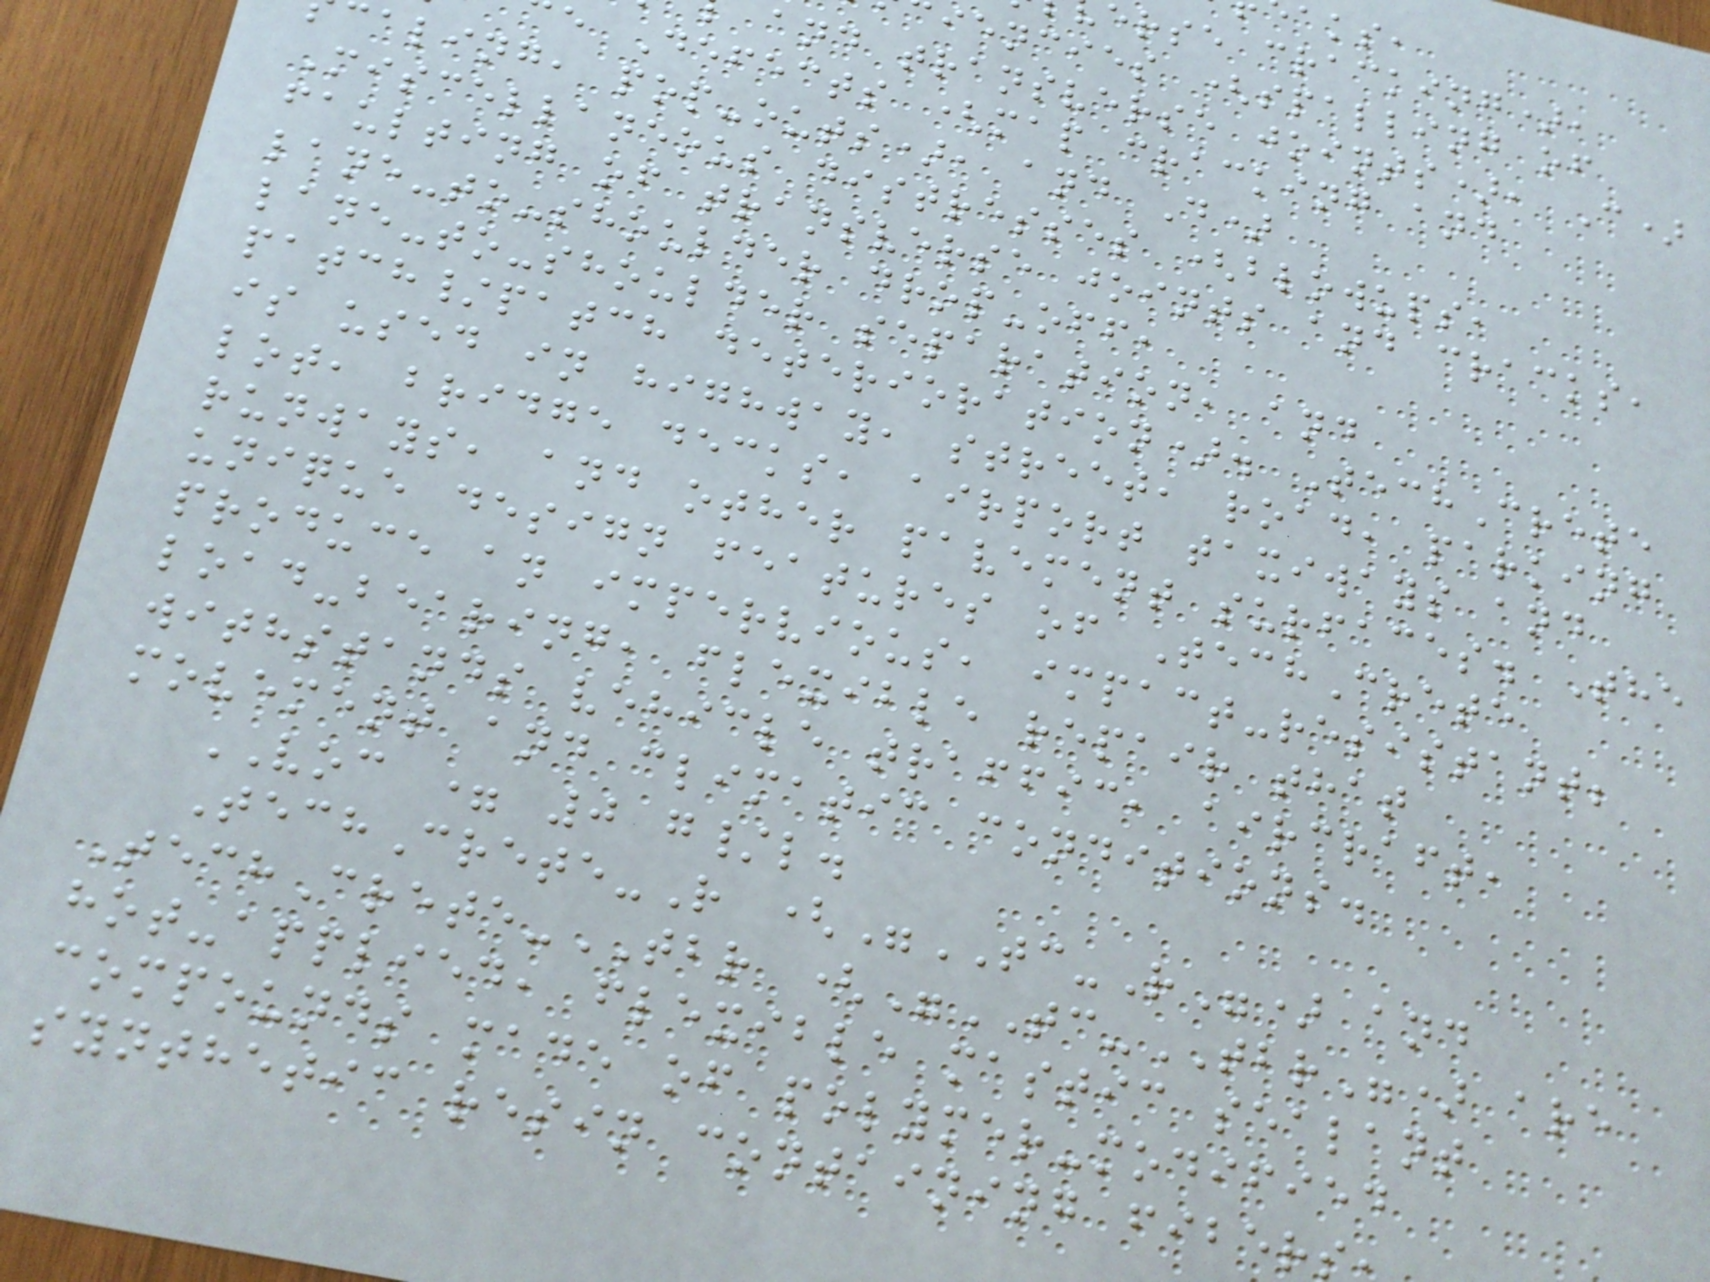erse cracking),
iencies (spalling of
and transverse joints), C)
e Defects (map cracking and
aling, pop-outs), and D)
Miscellaneous distresses (blowups,
faulting of transverse joints and cracks,
lane-to-shoulder drop-off,
lane-to-shoulder separation, and
patch/patch deterioration). TechCrete
is used in highway, street, road, parking
lot, bridge decks, airport taxiways and
runways, and other pavement surfaces. The
unique design features of TechCrete
produce an impervious, impact-resistant;
load-bearing, flexible repair that
withstands vehicle traffic, aircraft,
movement and climatic conditions.
VOC = 0 g/l.
TechCrete-R ("TC-R") and
TechCrete-TBR ("TC-TBR") are
hot-applied, flexible mastic sealant
compounds made of polymer-modified
synthetic resin containing fibers
